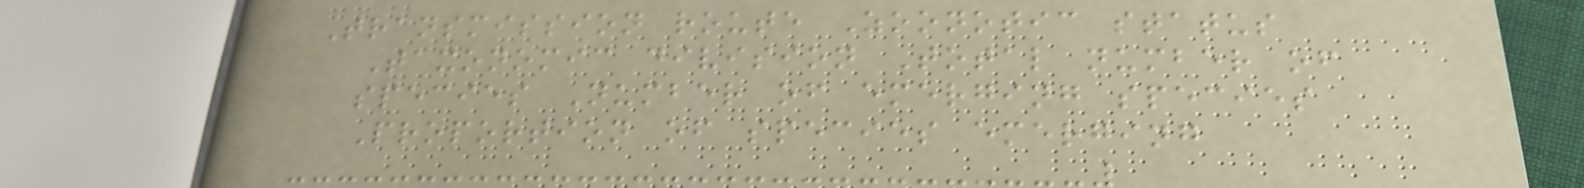Transmission route Zoonotic status
Taxonomic division Total number of
species Number of emerging species
Proportion of species emerging
